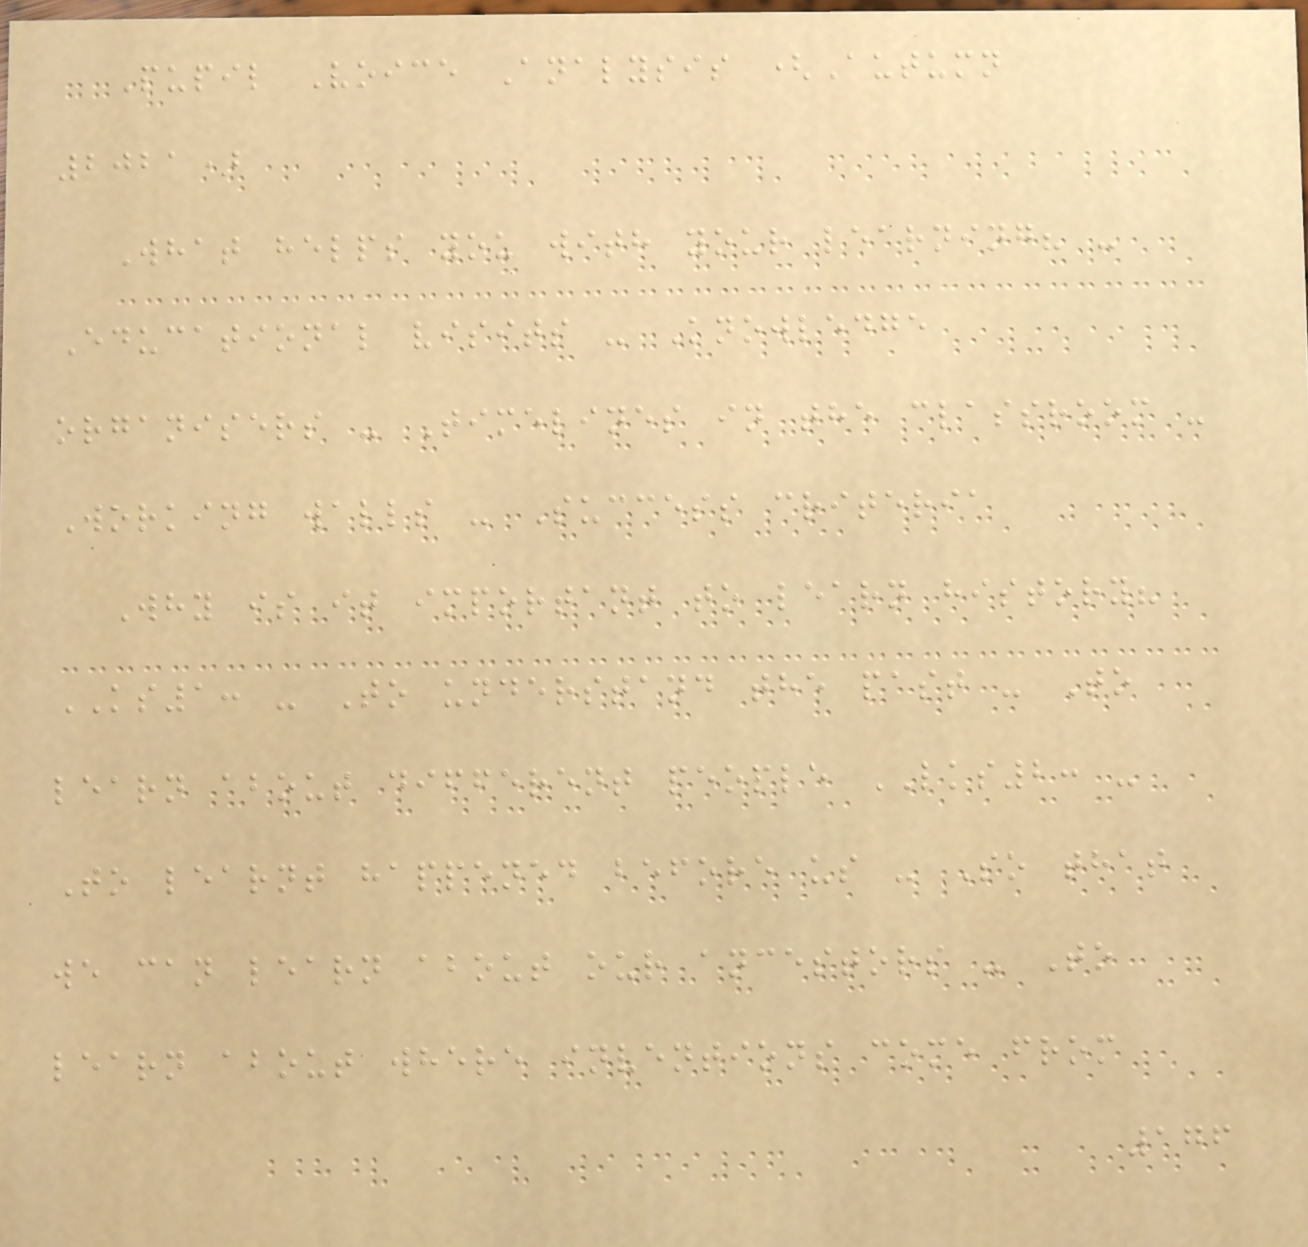Pupil Voice Analysis (Autumn
2021)
What helps you with your learning? -
Educational visits - Knowledge
organisers - Timelines in the classroom -
Working walls - Success criteria
Why is it important to learn history?
KS1: - To understand the past - To
learn about different people LKS2: -
To learnt happened before us - So that
we can learn about our ancestors - To
learn about where inventions come from
176
